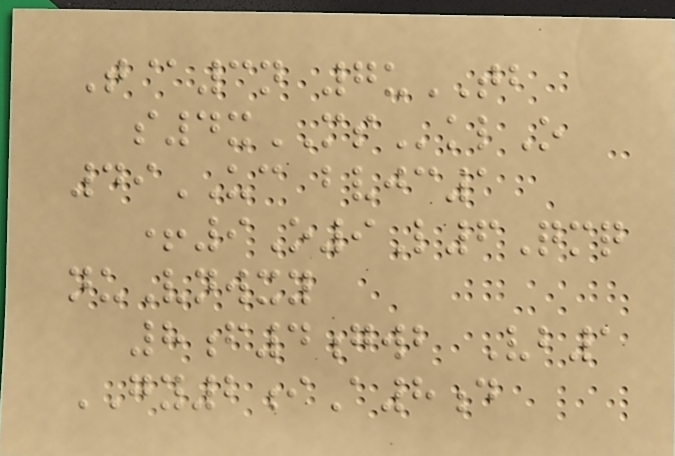T@3n 7uTB
s4xMSklO
49UC bvjc1
+9O9L6Qmq
nuVnwxy
8f4gwb Vb1
GY2iA8d
